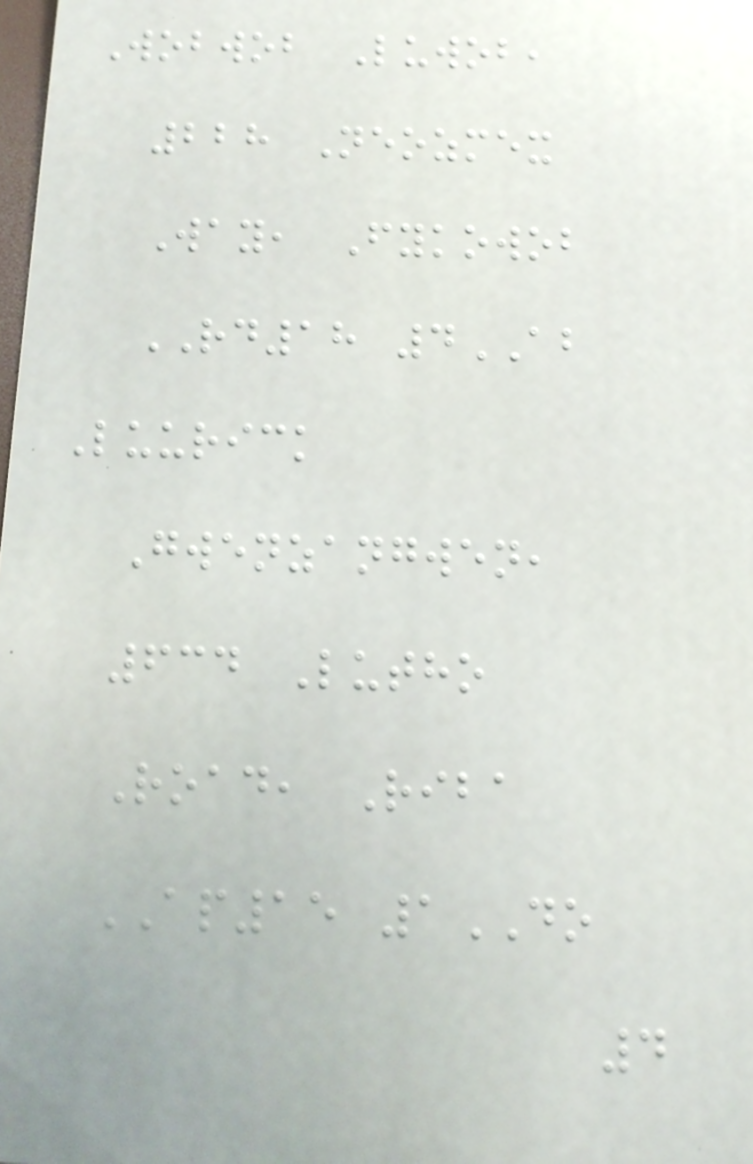Wobwob Luwob,
228 Neozmex
Way, Fykowob
RD18 4AB
Luurick
Gwenzangwen,
634 Lutho
Road, Riba
AP15 1DO
4
